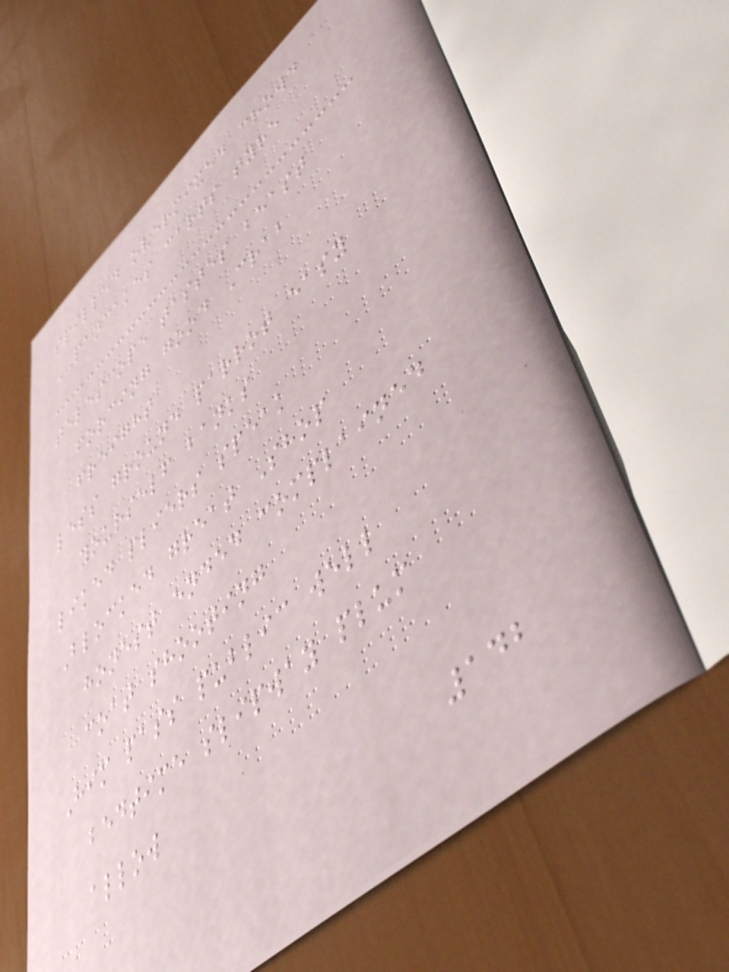spilled overmixed crowd
PANCAKES carts tyre
telescope tastes beast
forcing good Crab
freight
less ground parrot easy
yourself banks
liked pliers speak
Blocked great Shop
honest ended complained
coat shooting
Him pass public well
bedtime slipway plum
allow
142
